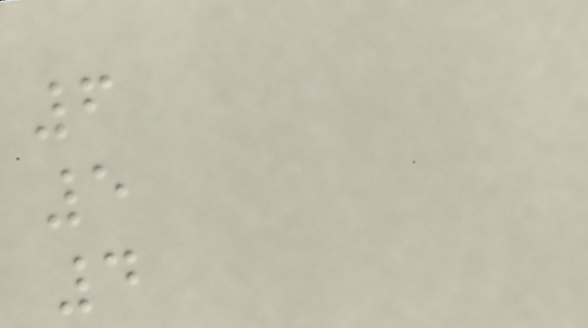6
5
4
